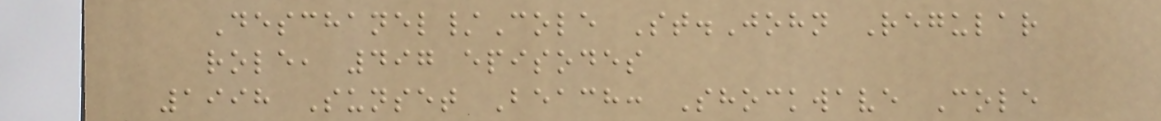Deschanel/Cole St.John Regular
role, 497 episodes
1998 Sunset Beach: Shockwave Cole
